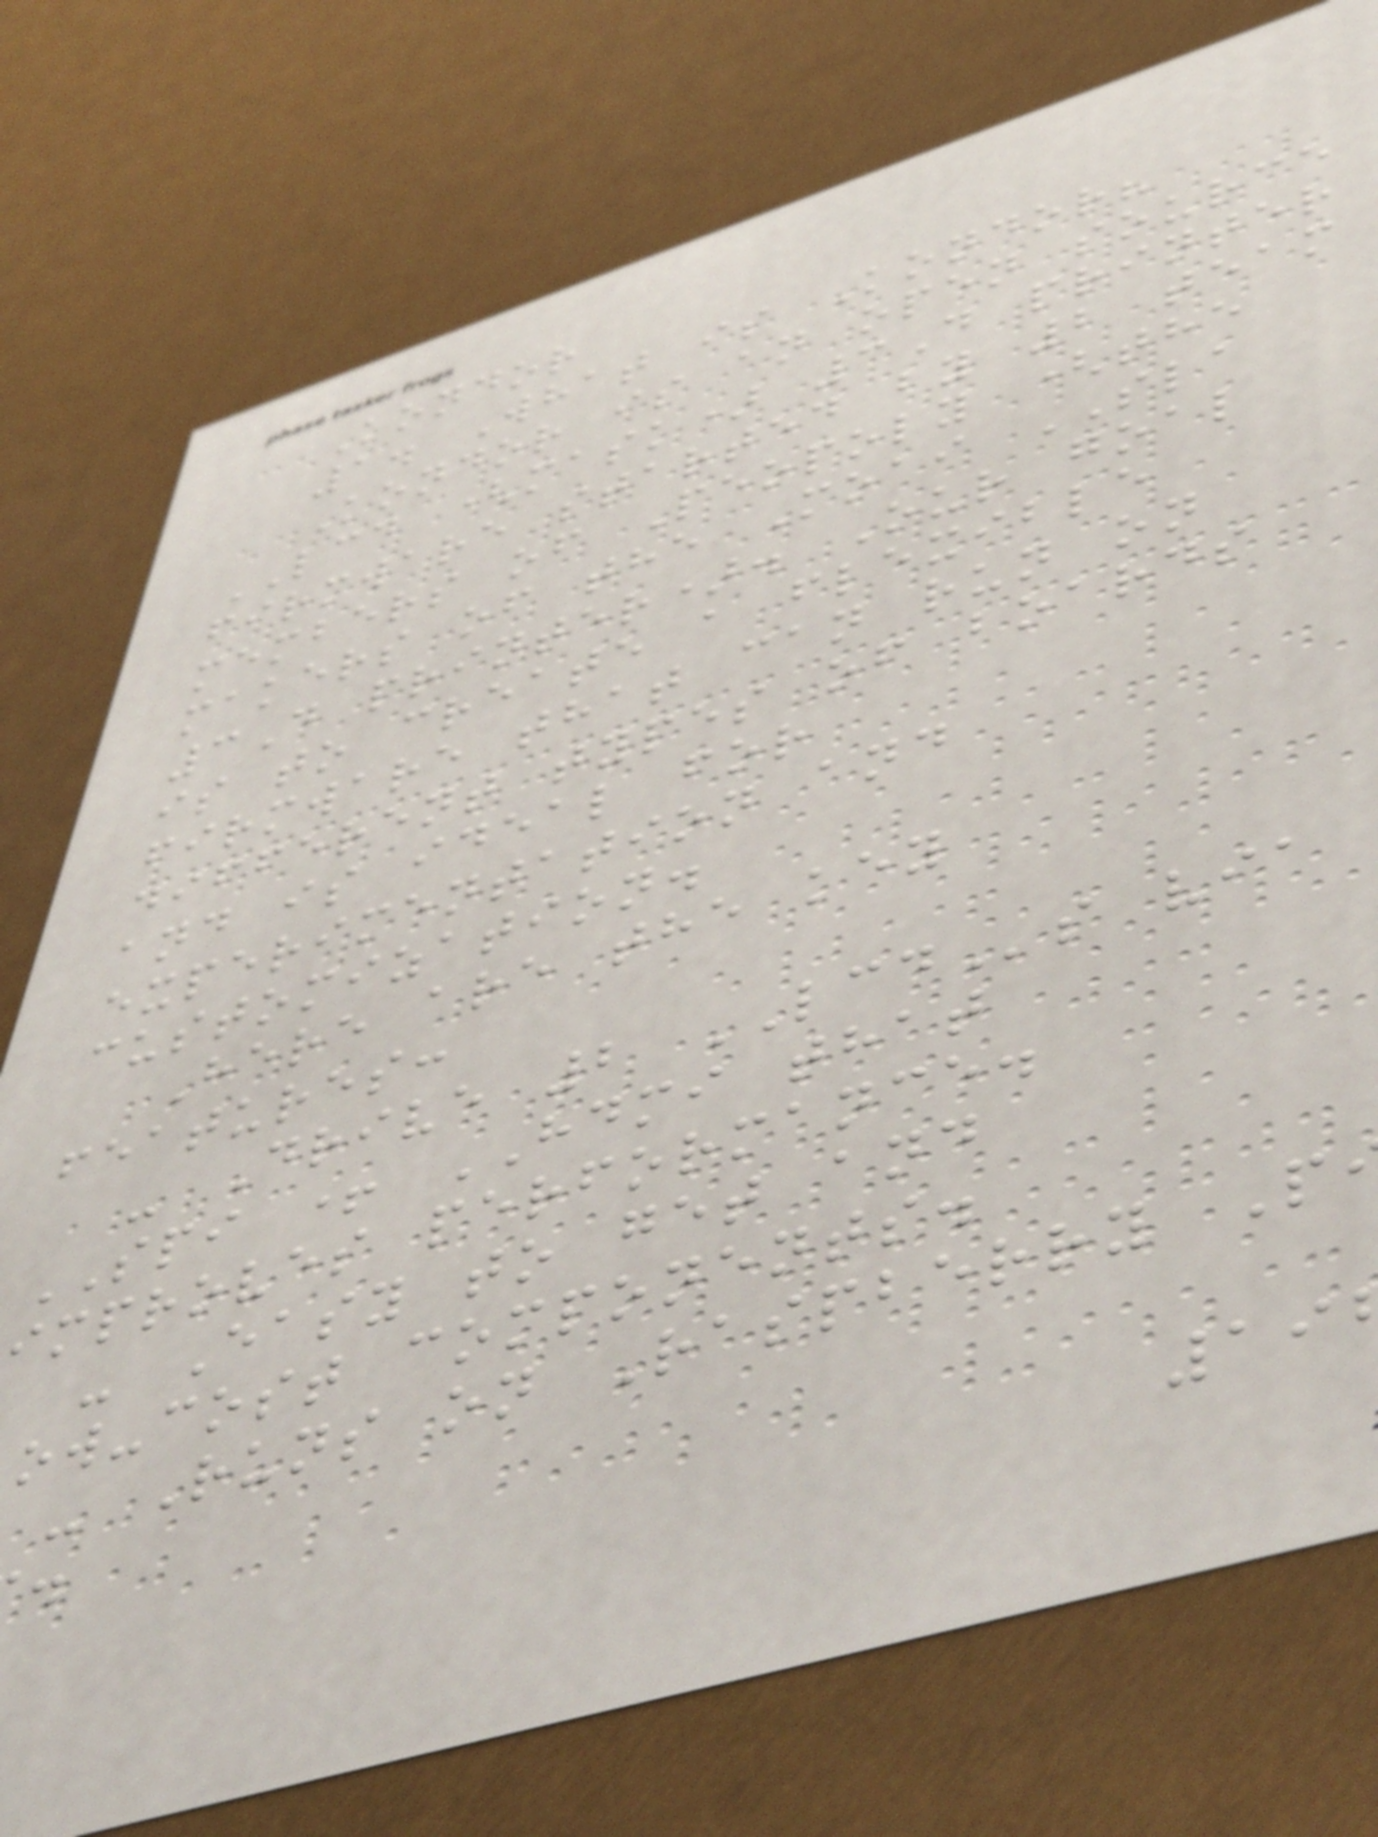Kondor
1. What is Kondor?
Kondor is an open source
LCD (mask) 3D printer
firmware started by 2 team
members of Peopoly (the
makers of the Moai SLA
3D printer). Our goal
is to create a flexible
firmware that can run on
different types of boards
and is ideal for
experimentation and
customization.
Here are the key
features:
- Drive 2 LCDs via
SPI + HDMI that
improves performance.
- Easy to get and
ow-cost components.
- Runs on Raspberry P
